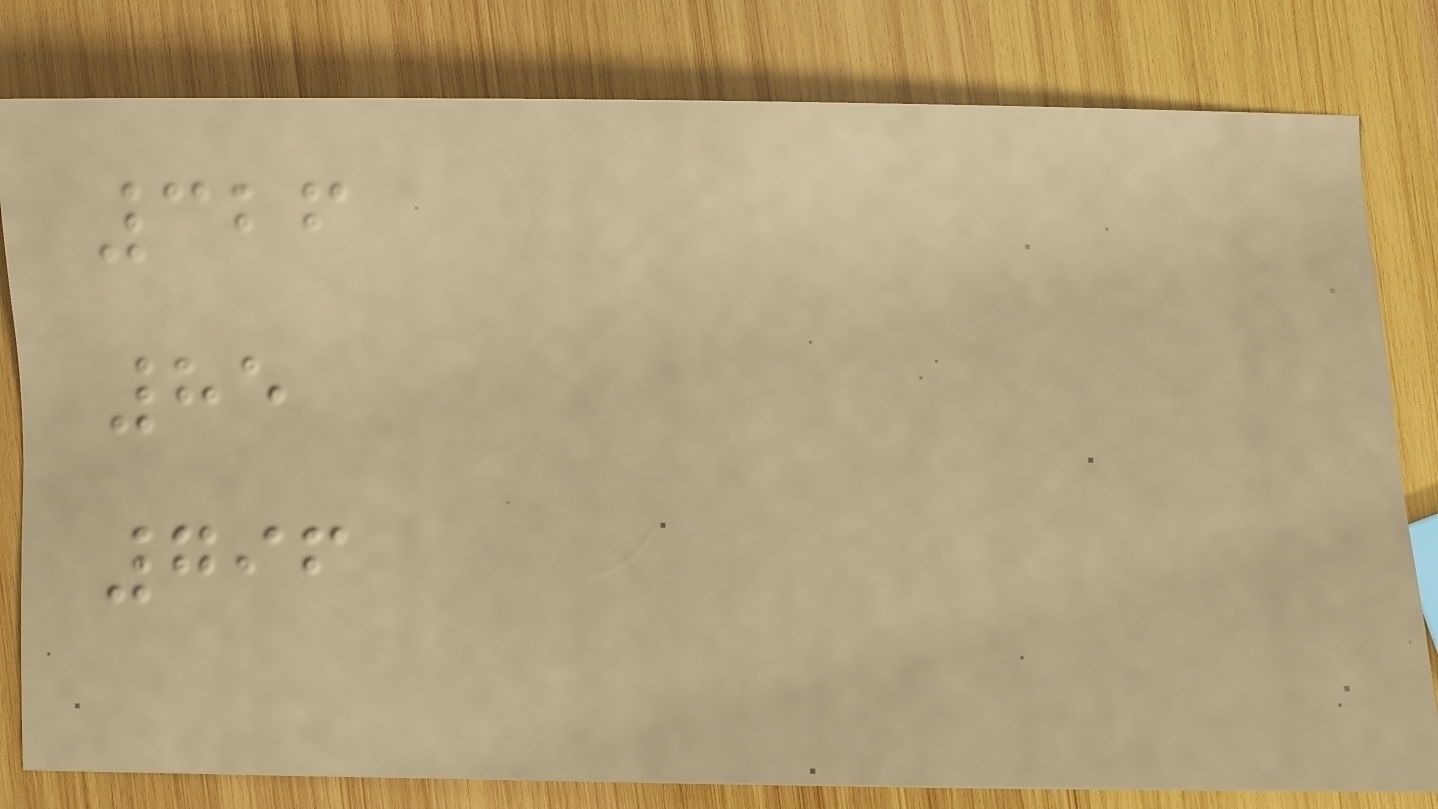326
85
796
